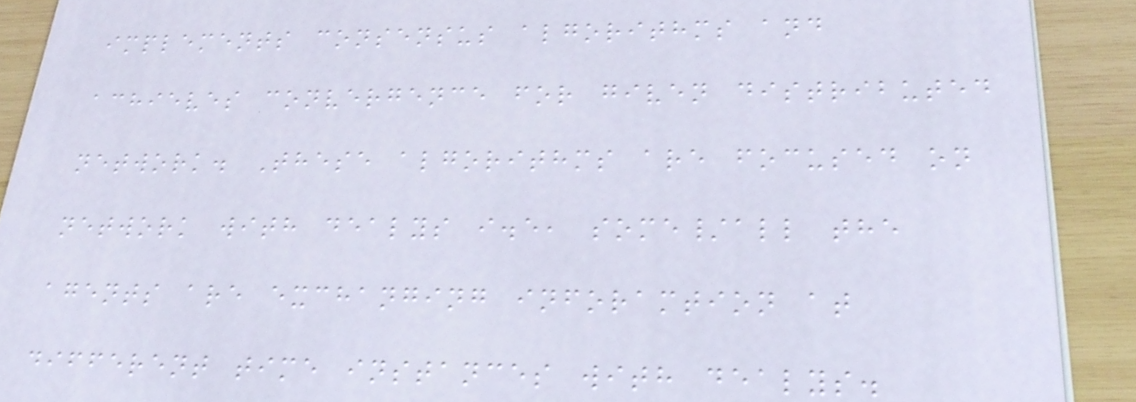implements consensus algorithms and
achieves convergence for given distributed
network. These algorithms are focused on
network with dealys i.e, some/all the
agents are exchanging inforamtion at
different time instances with dealys.
